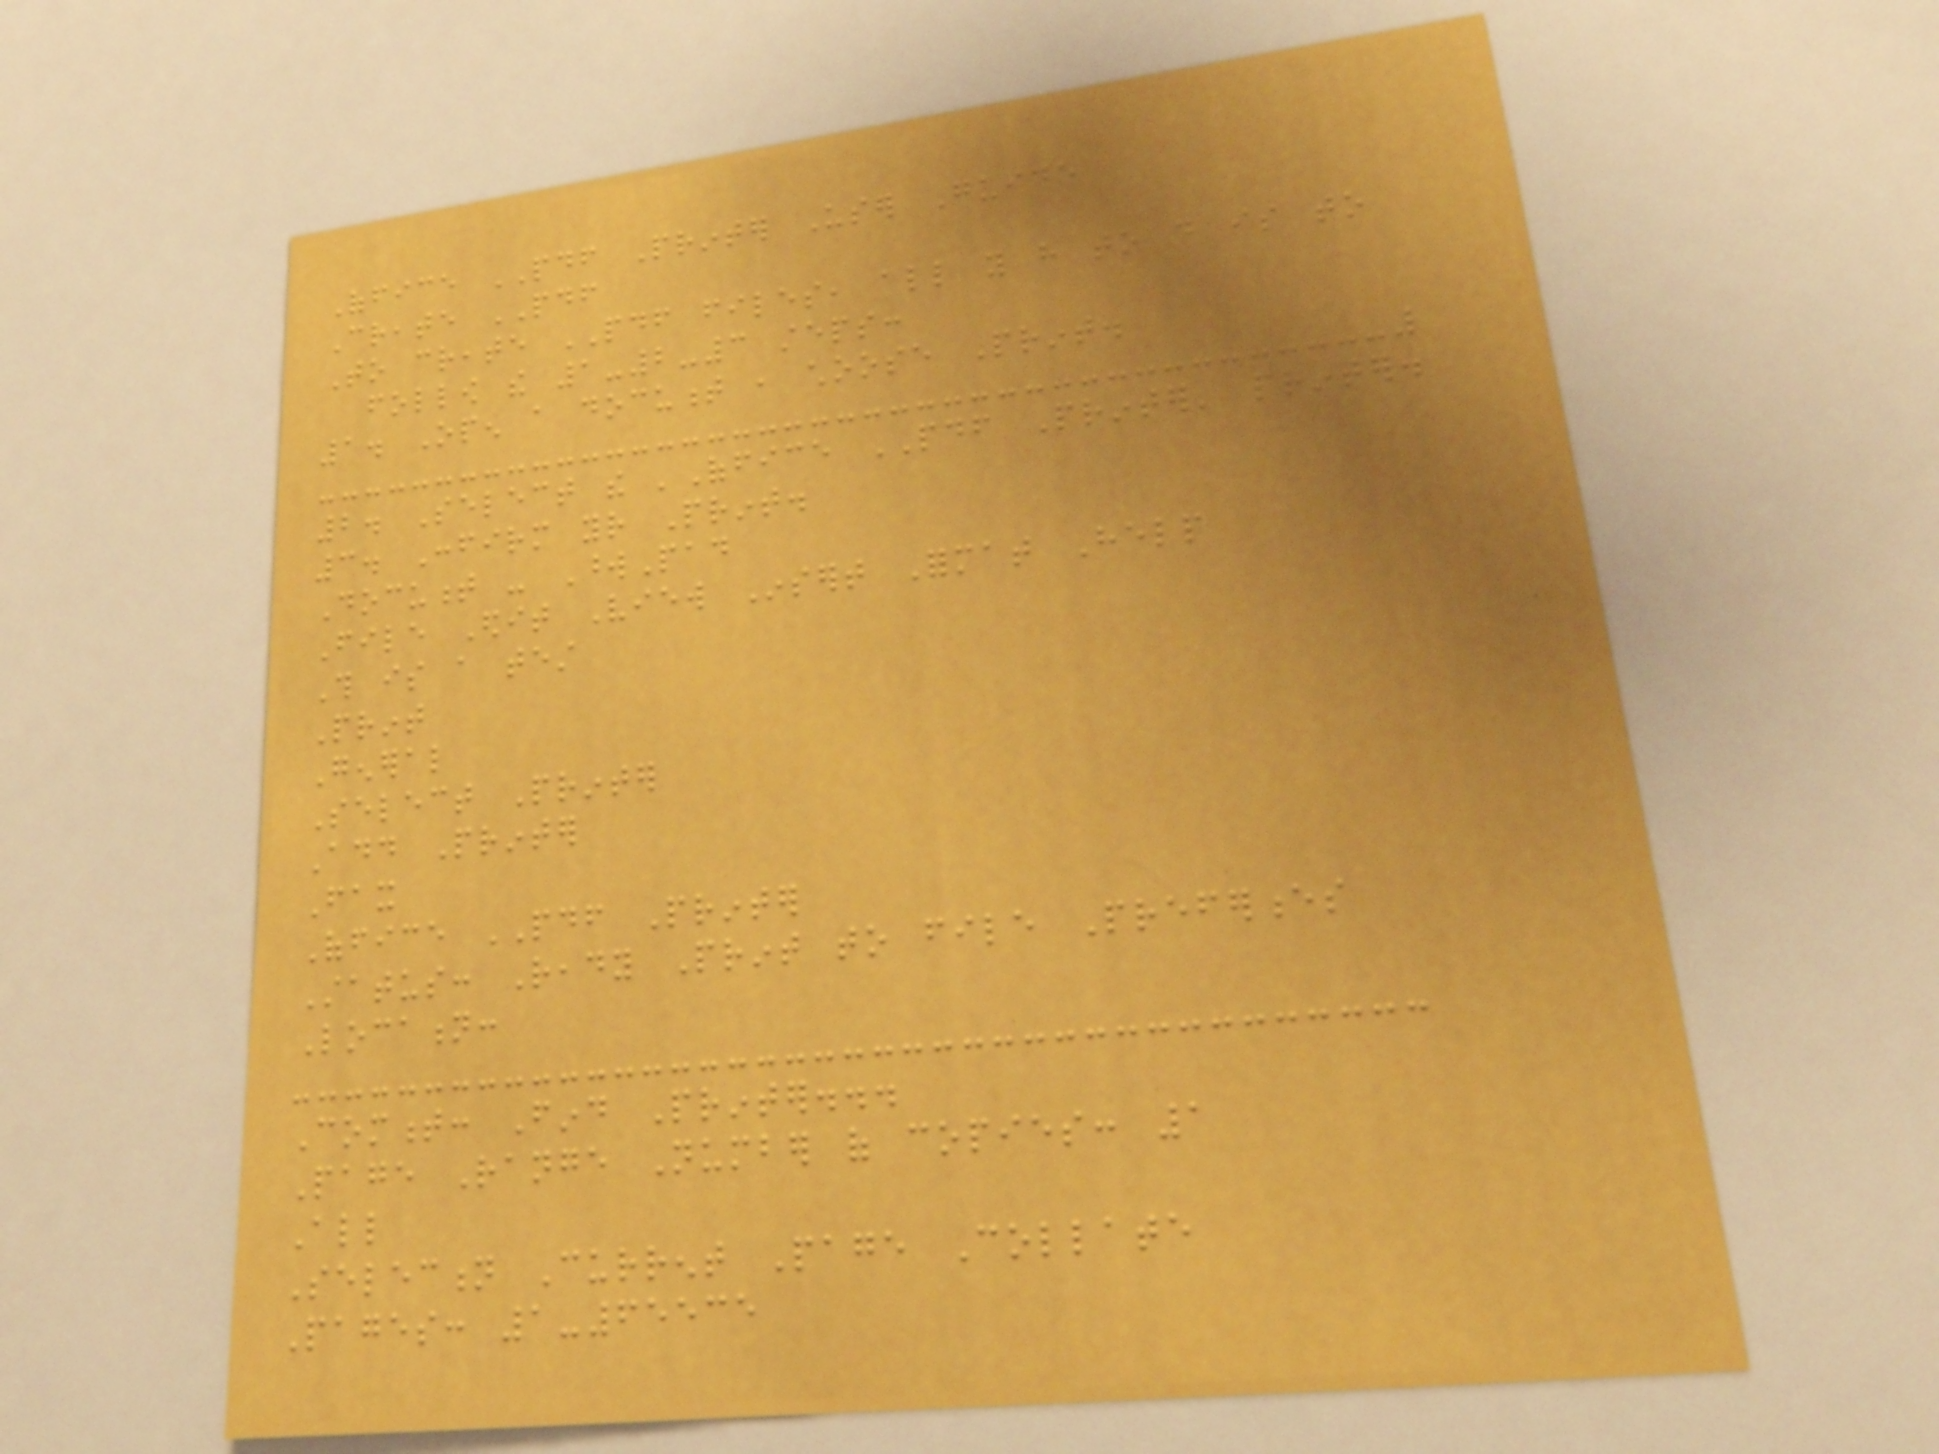Office PDF Printer User Guide
Create PDF
To create PDF files, all you have to do is to
follow the 1-2-3 steps:
1. Open a document , choose Print.
2. Select the 'Office PDF Printer' printer.
3. Confirm your Print.
Document - WordPad
File Edit View Insert Format Help
This is a test
Print
General
Select Printer
Add Printer
Fax
Office PDF Printer
Status: Ready Print to file Preferences
Location:
Comment: Find Printer...
Page Range Number of copies: 1
All
Selection Current Page Collate
Pages: 1-65535
